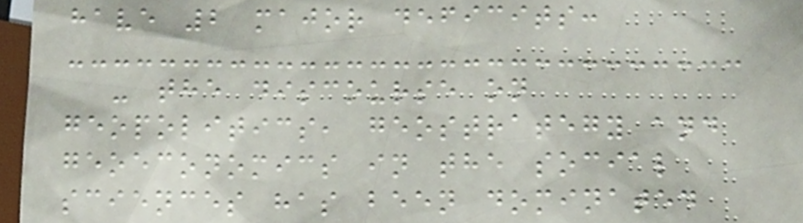have 2 major deficits:
- the discourse on
geopolitics, geostrategy and
geoeconomics in the social
sciences has been dominated
